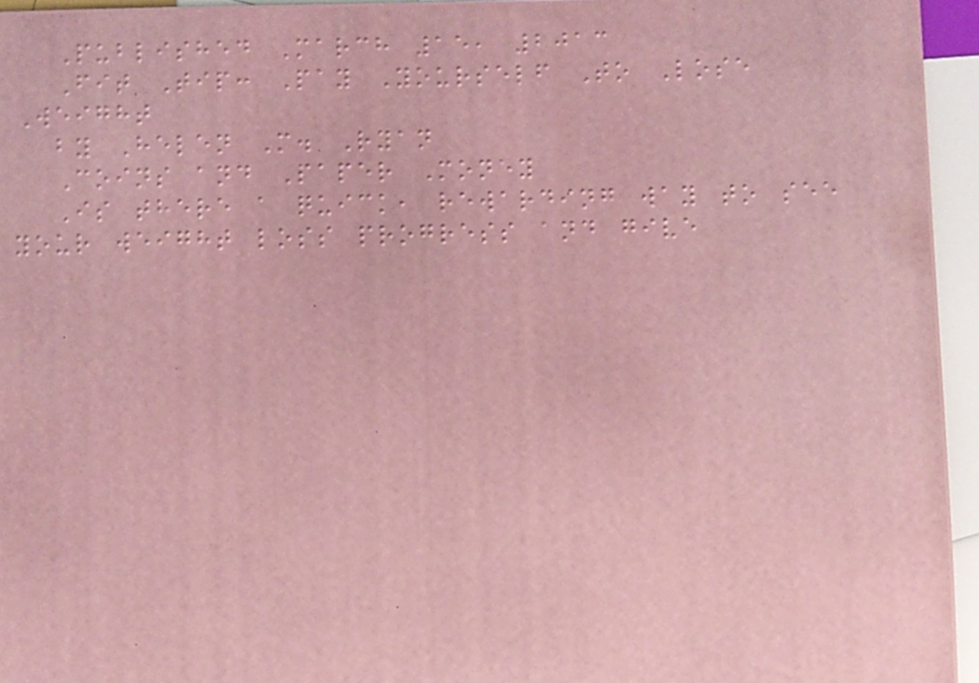Published March 15, 2013
Fit Tip: Pay Yourself To Lose
Weight
by Helen M. Ryan
Coins and Paper Money
Is there a quick, rewarding way to see
your weight loss progress and give
